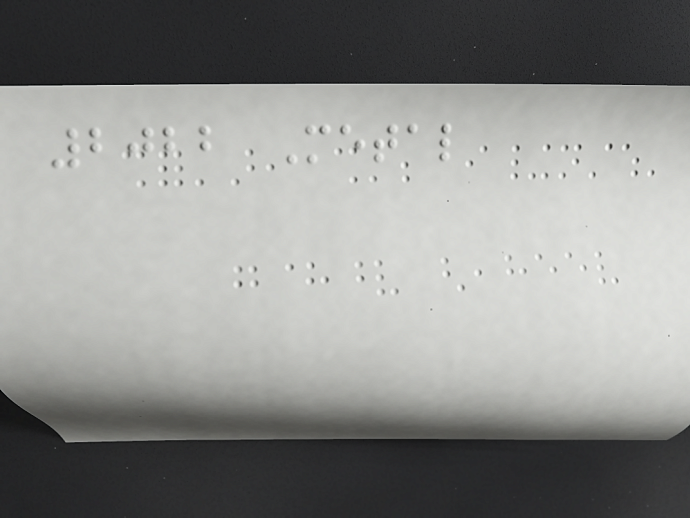2022 Metal
